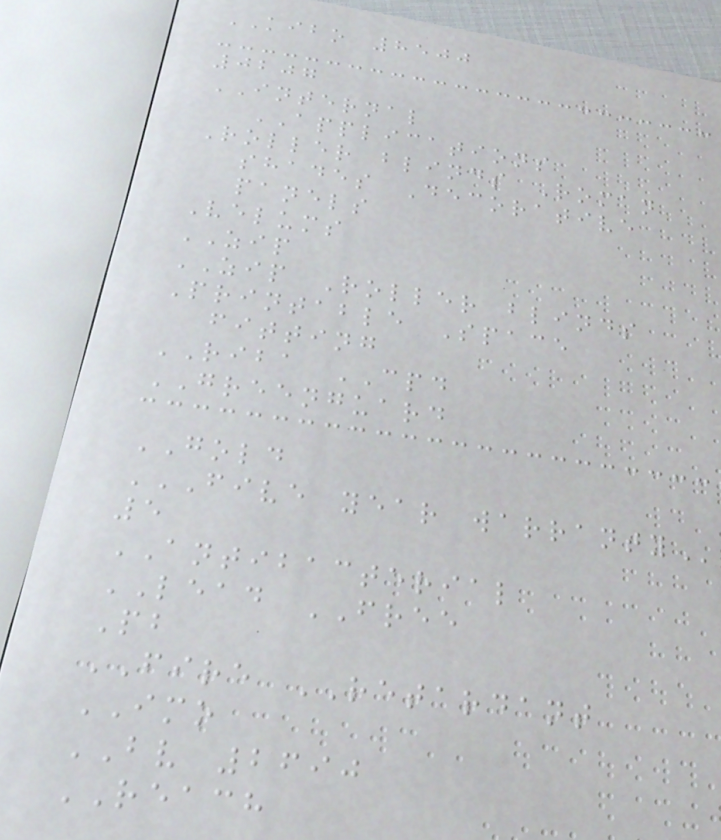KIBO 8500
0207
INTERNAL
APPLICATIONS
Roller blinds Roman
shades Decorative
panels
Velums
ZIP
ZIP Roller blinds
Printable Space
fitting
RIBA CPD
GREENGUARD
GOLD
FIVE YEAR WARRANTY
5
ANTIBACTERIAL
LEAD FREE
Pb
FIRE RETARDANT
IMO
BV 2690
REACH
